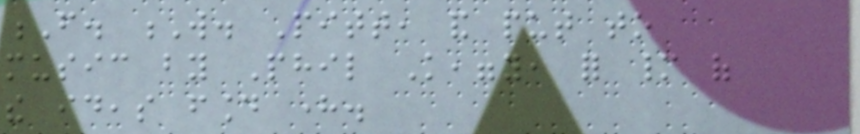F. W. Pitt, and put to
music by Phil Keaggy, for many of
the ideas found here.
